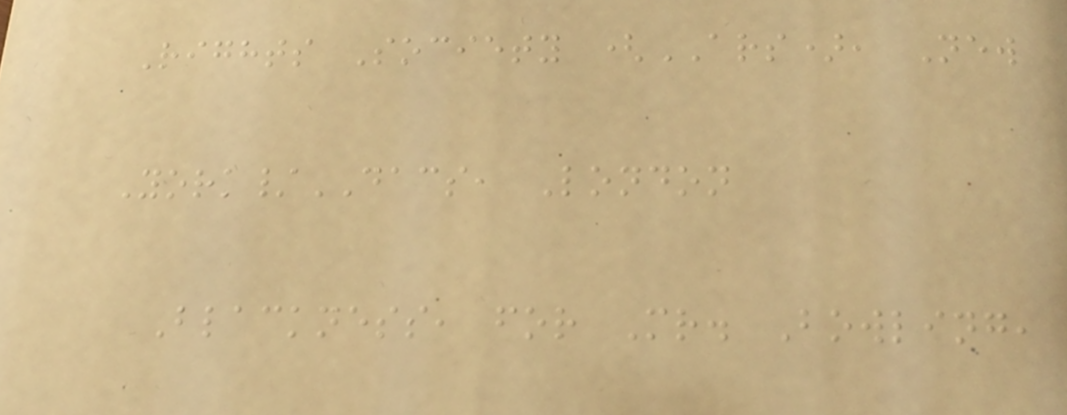Rights Society (ARS), New
York/DACS, London
Blackness, for Mr. Bowling,
